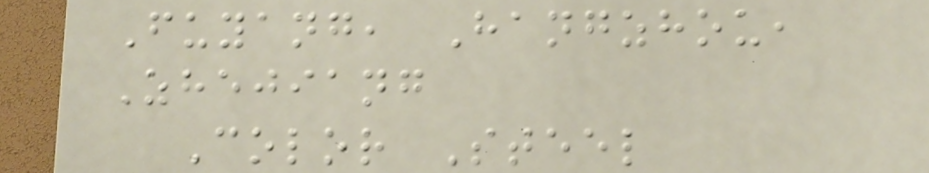Fuyang, Hangzhou,
Zhejiang
Color Steel
